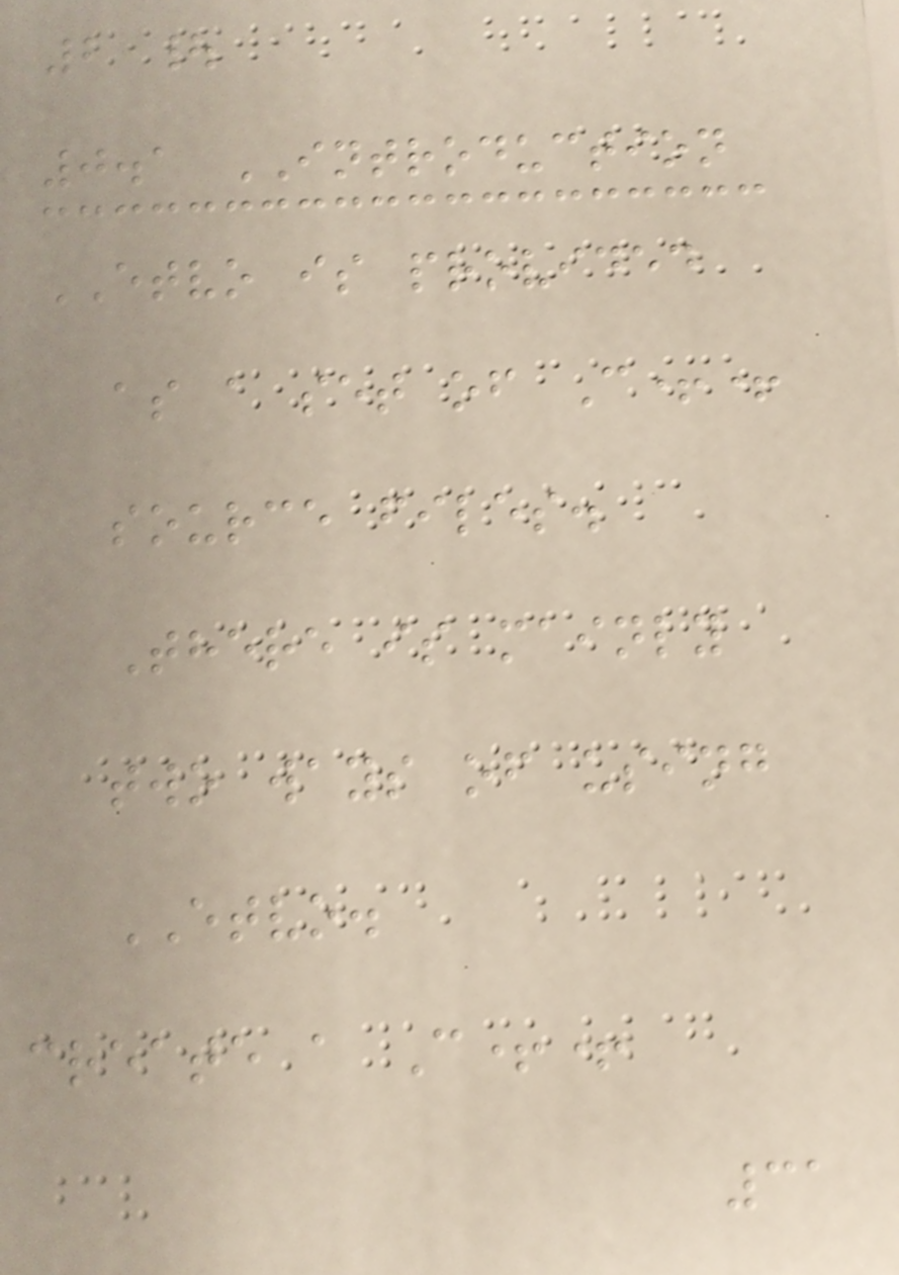2 |
0.1 INTRODUCTION
ETVO is provided
as a set of C++
source files.
There is mainly
two ways of using
ETVO.
create a C++
31
